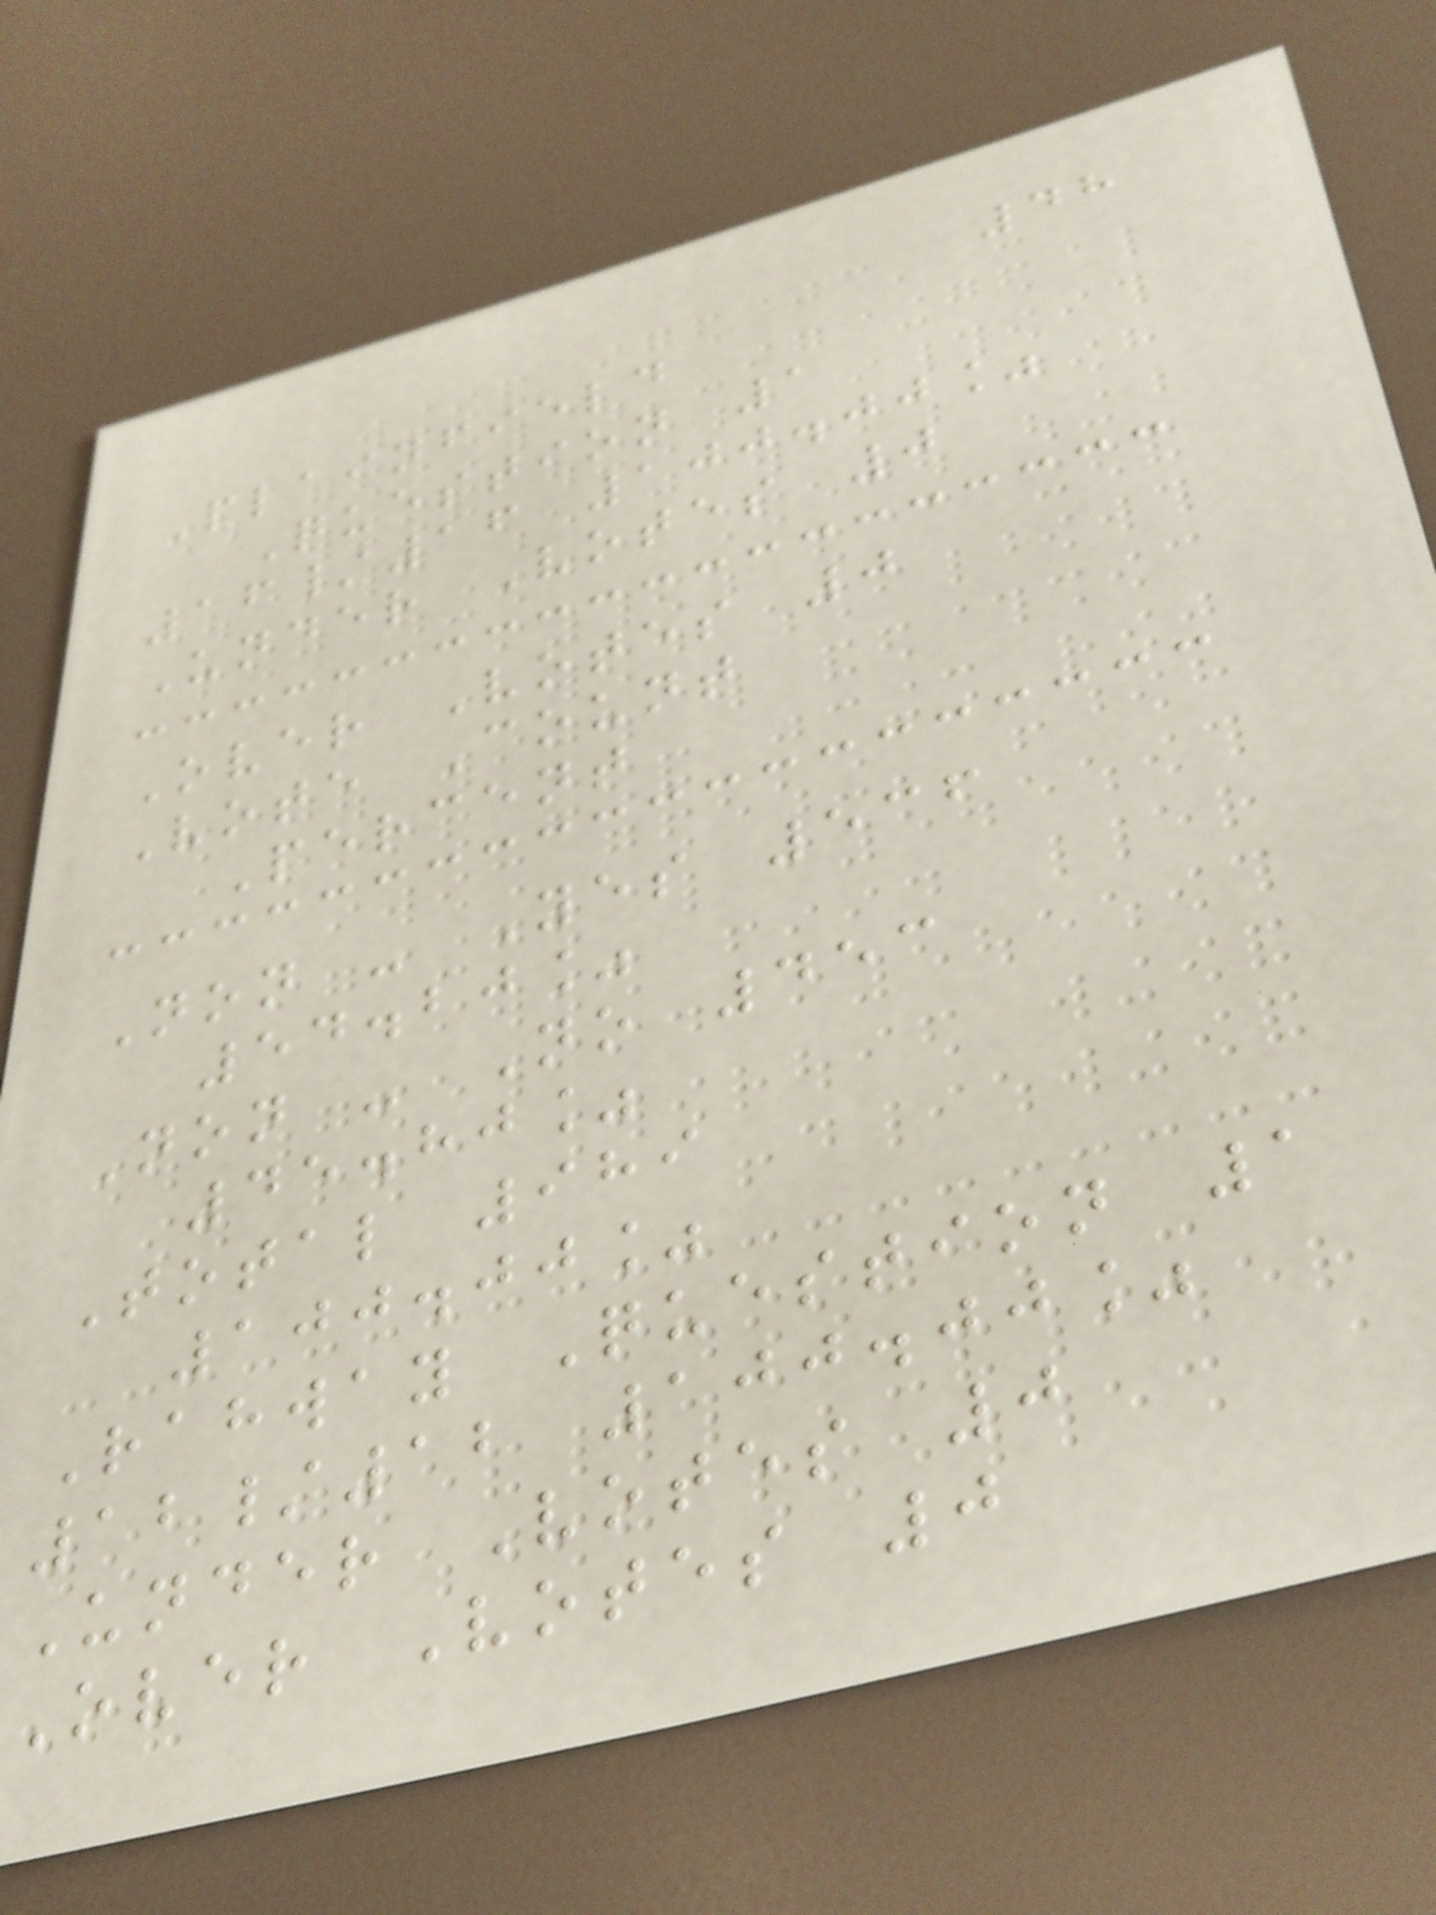48
Plainfield
Question 1
16/16 100.00%
Under Votes 0
Over Votes 0
Vote Count
Percent
Non - Yes 536
54.20%
Non - No 453
45.80%
Total 989
100.00%
Rahway Question 1
12/12 100.00%
Under Votes 0
Over Votes 0
